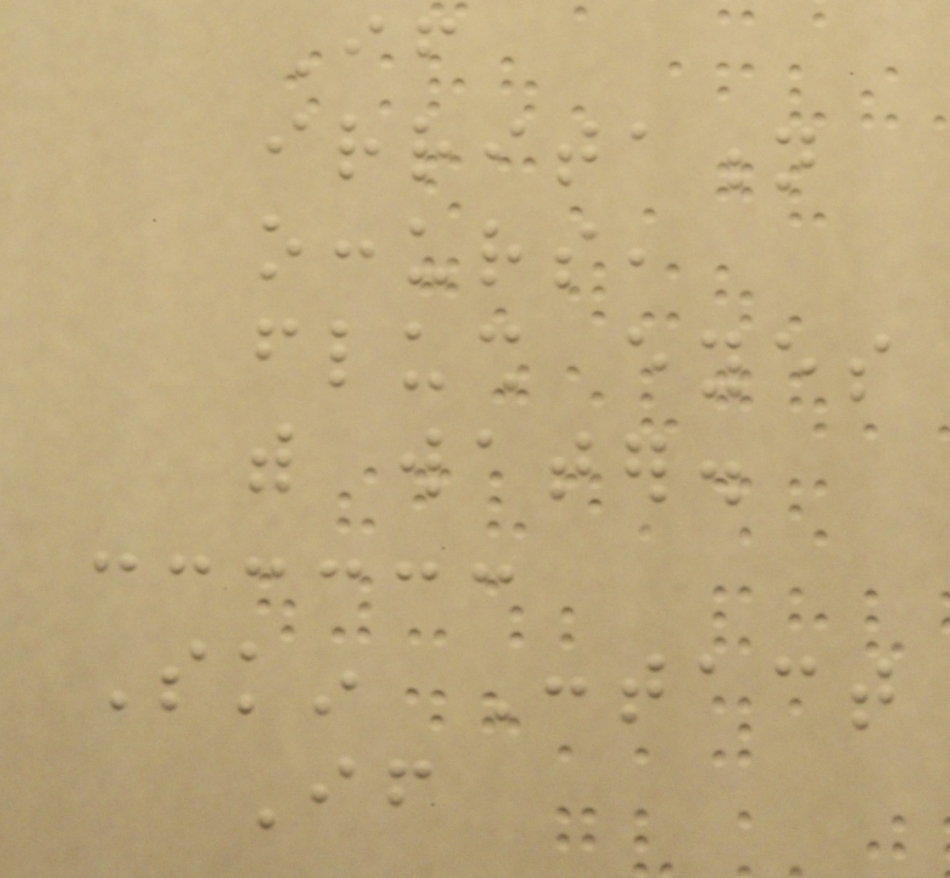If
irritation
occurs,
flush eyes
with water.
Skin Contact
If
